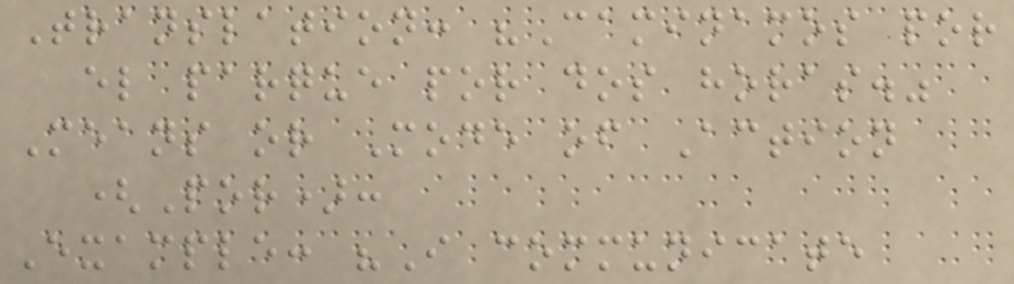Translation: "Caminamos por
el parque por dos horas."
Means or Mode of Action
(Por):
Example: "I communicate
